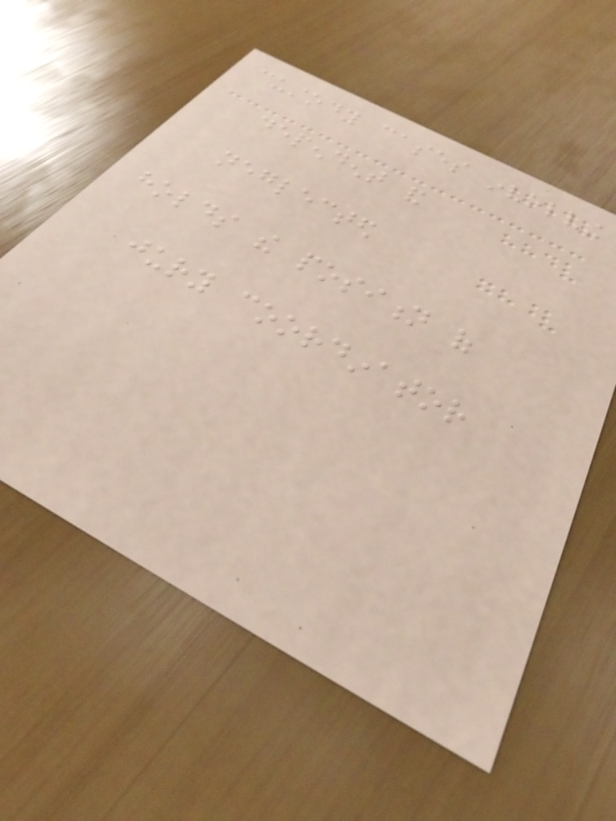custody cases involving
dependent and
neglected
holds the position of
jury coordinator
